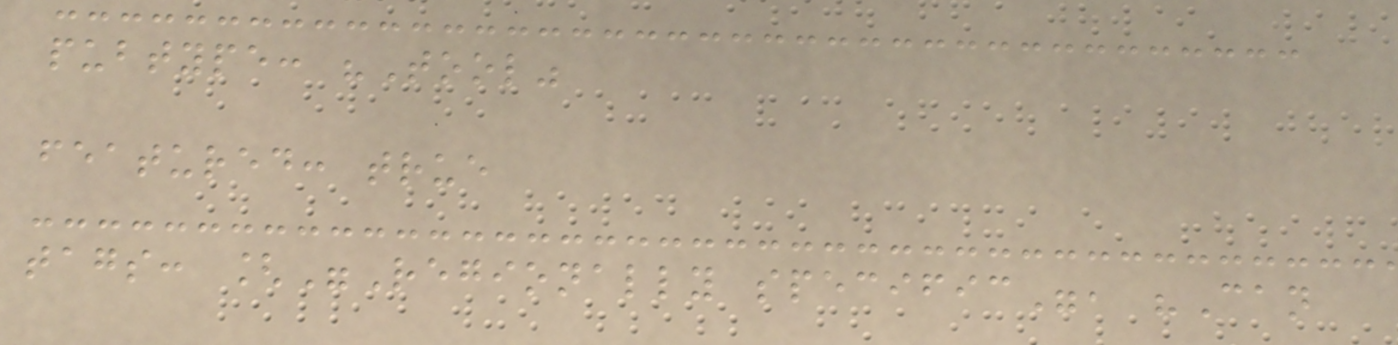pubtype: "Tool"
featured: true
tags: ["Regionally specific", "Can
